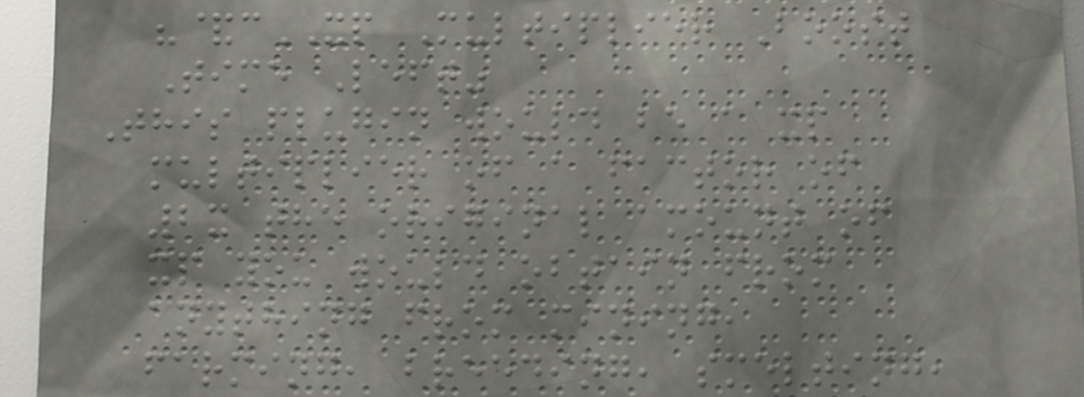"&cXP Multiplier Boost
Time Left"
This plugin would be a xp
multiplier of a factor of
2x the original amount of
xp you would obtain from
anything from mining,
farming, breeding, smelting,
